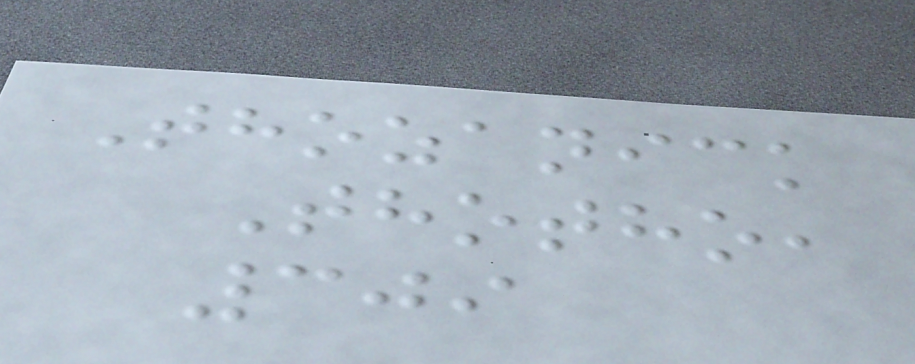Thozanick
Thotho,
309
